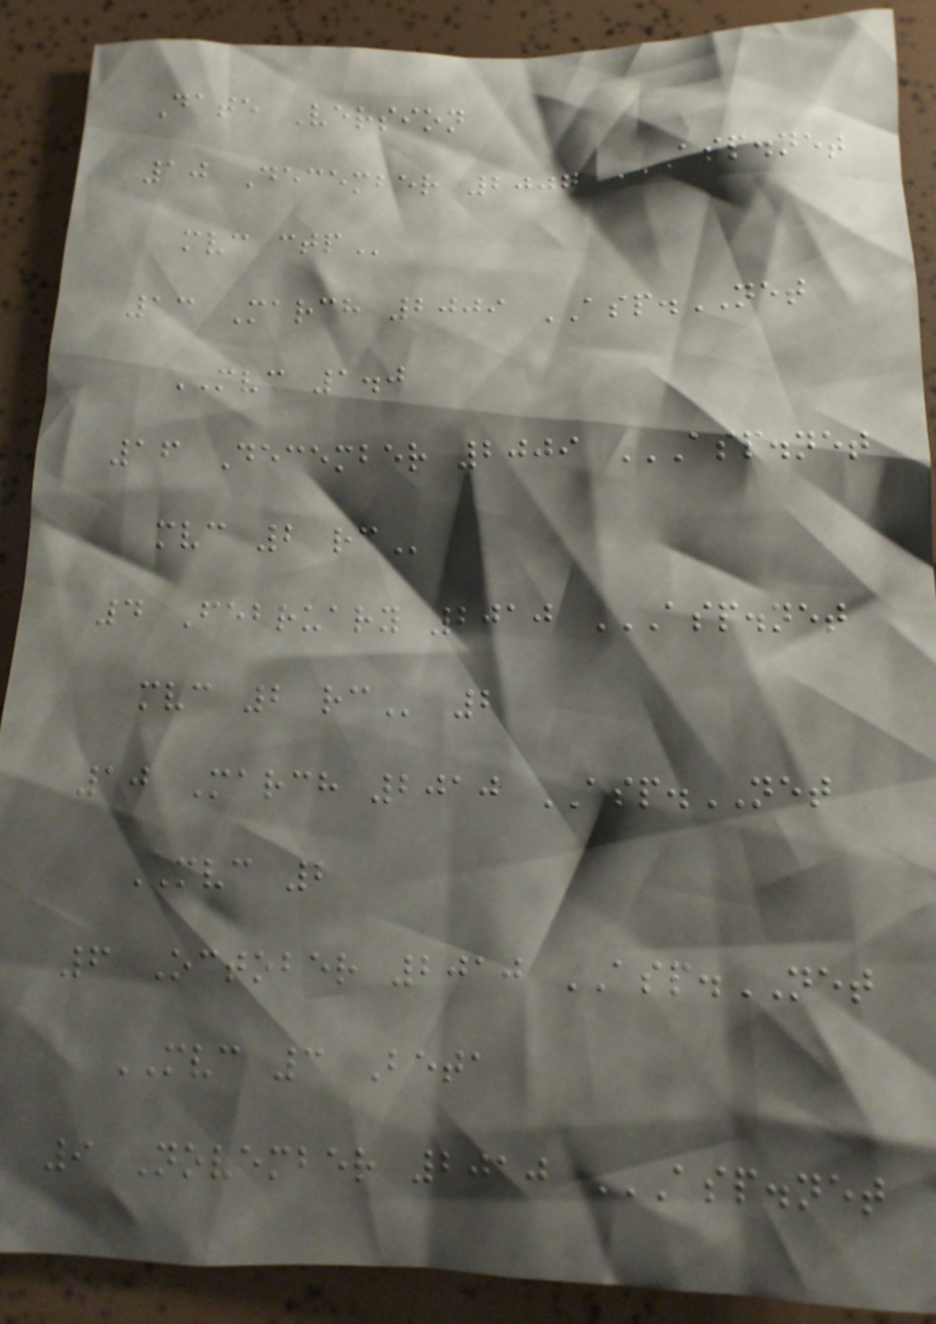Date Version
10 December 2007 ASP.NET
MVC CTP
13 March 2009 ASP.NET
MVC 1.0
16 December 2009 ASP.NET
MVC 2 RC
4 February 2010 ASP.NET
MVC 2 RC 2
10 March 2010 ASP.NET
MVC 2
6 October 2010 ASP.NET
MVC 3 Beta
9 November 2010 ASP.NET
